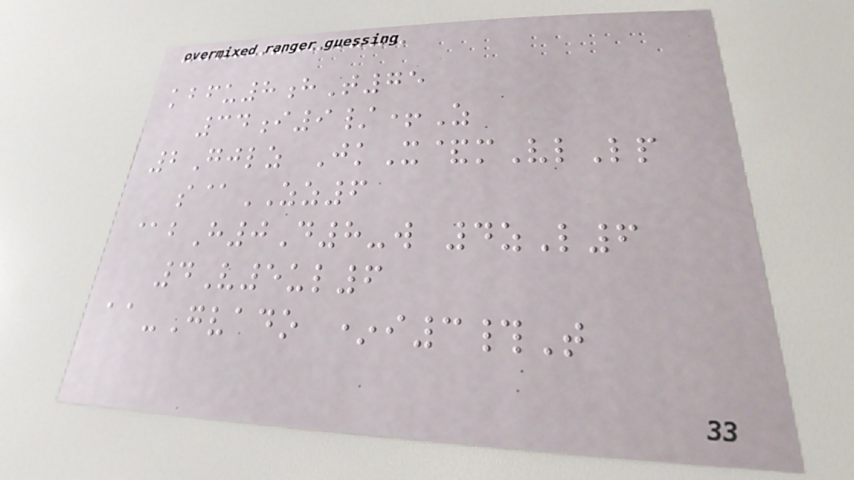kbfu8hT75
34i9/+Z
2Gjlz JkX&mVlLp
s@ZZ6
@bH0D8-w 4zL6
4V5ul6
aa-Gvado *i3#T
